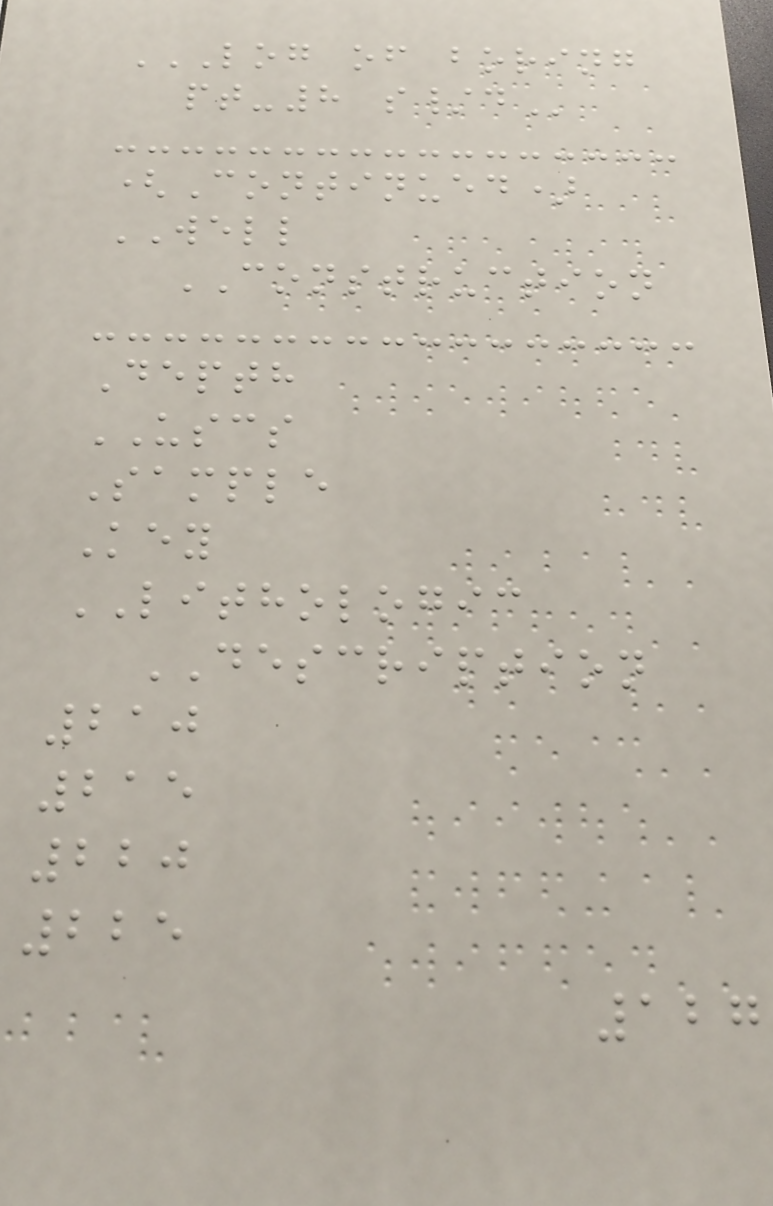LOG OF BORING
PT-8 S/D
(Continued)
WELL
CONSTRUCTION
Depth
USCS
Sample
Key
LITHOLOGIC
DESCRIPTION
210
215
220
225
127
